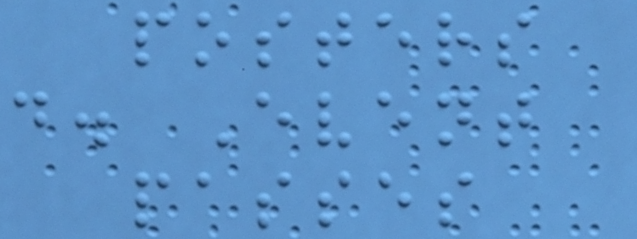posters
d. Event
passes
